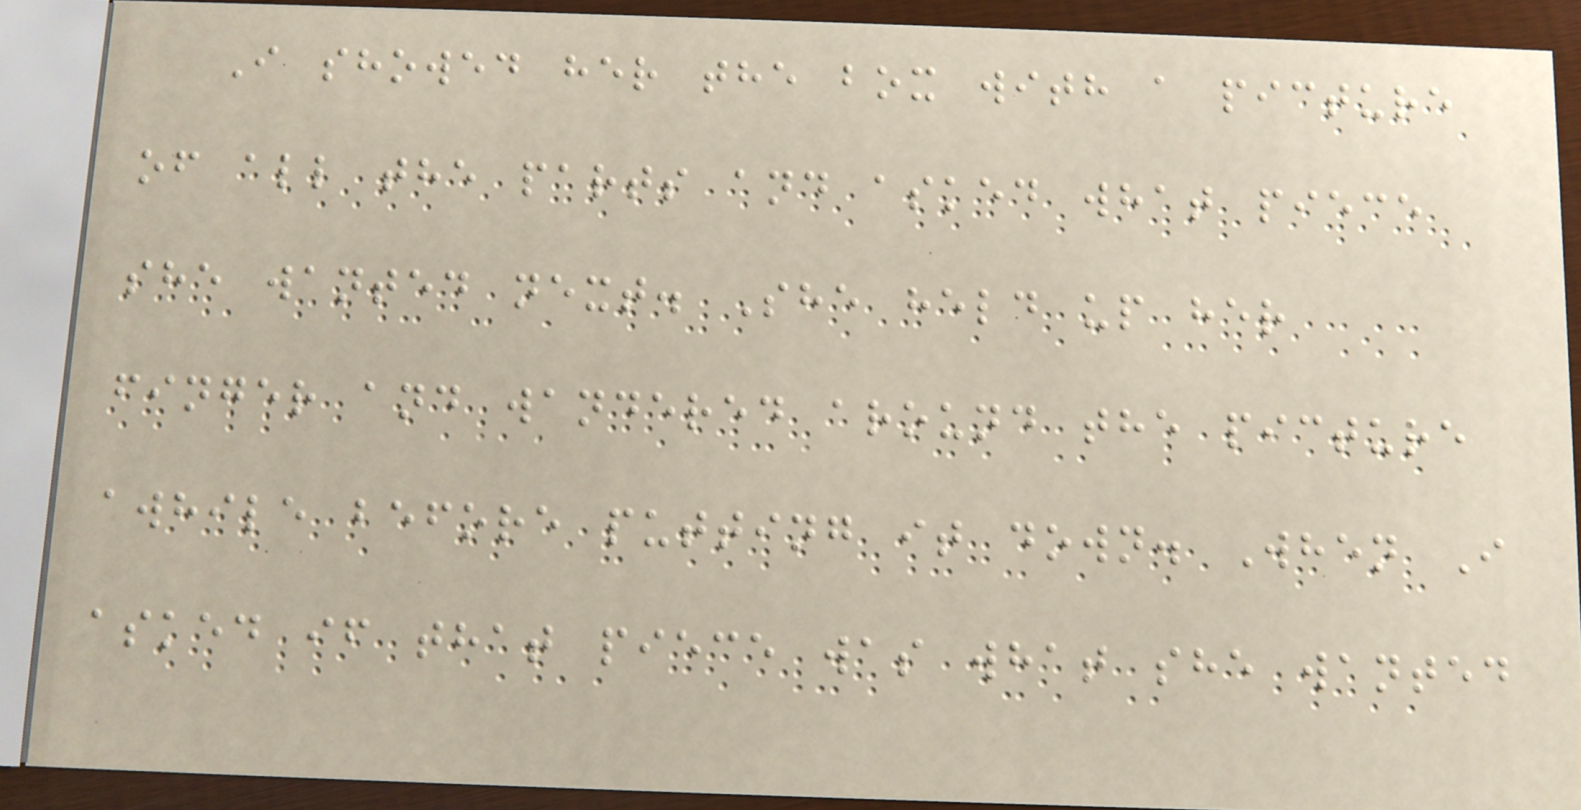I showed her the box with a picture
of all the parts and asked what piece
she wanted next. She held up her
finger and wandered around the picture
awhile before putting it down. When I
asked if that piece was what she wanted
